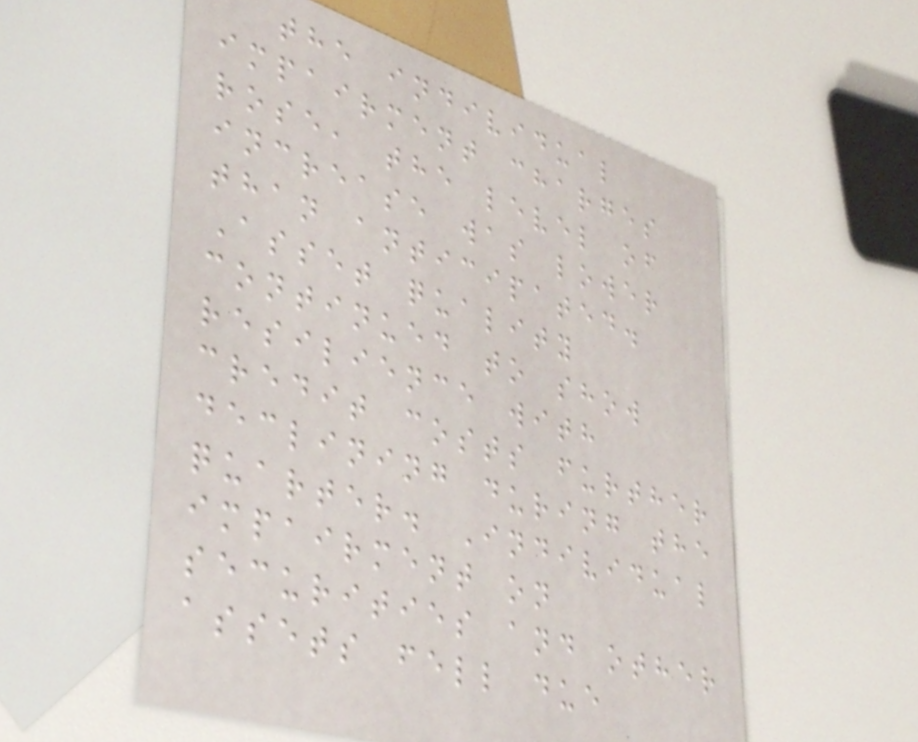the individual
impairment charges
rose, the level of
increase was lower
than anticipated.
Asset quality
continued to show
resilience with
credit costs further
declining during the
quarter. Individual
impairment on
securities and other
assets fell due
